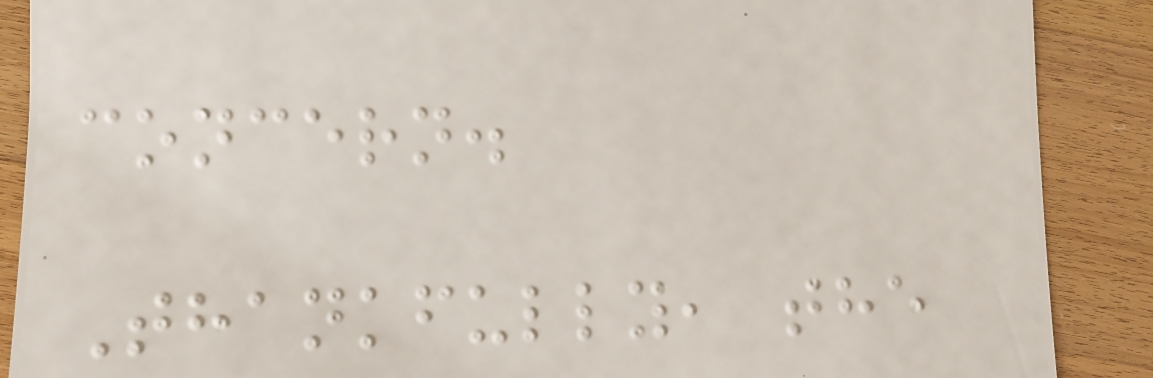concern.
Thankfully, the
